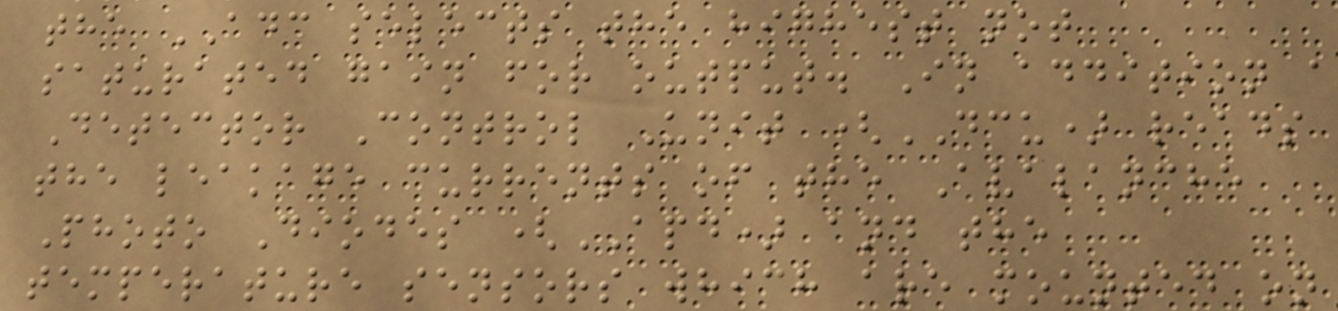the ADC selects the highest not
saturated gain for output. In addition a
Detector Control Unit (DCU) reads
the leakage currents of the Avalanche
Photo Diodes (APD) and the
temperature sensors which are mounted on
